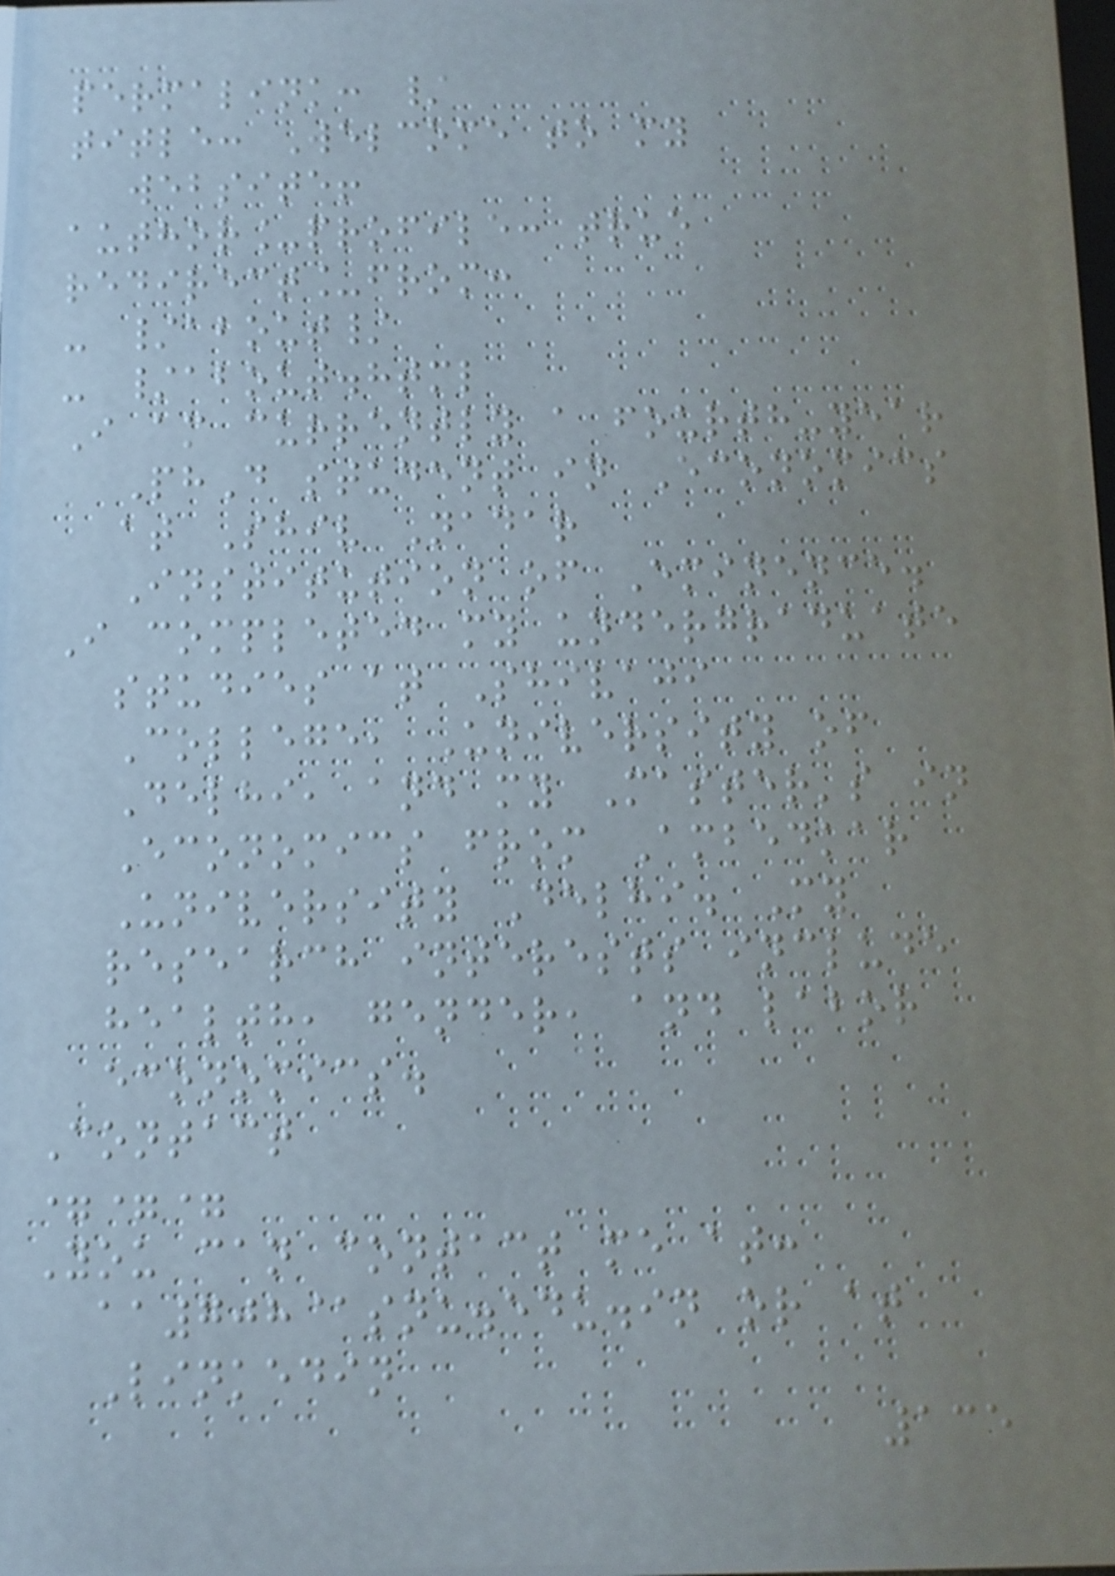permalink: /
title: Welcome to my
website!
author_profile: true
redirect_from:
- /about/
- /about.html
I am currently a fourth-year
PhD student in Economics
at Shiv Nadar
Institution of Eminence.
I completed my undergraduate
studies at Shivaji
College, University of
Delhi, and my Master's in
Economics from Ambedkar
University Delhi. My
research interests include
health, gender, and labor
economics.
Contact
===
You can contact me at:
aa708@snu.edu.in or at
Linkedin
135
